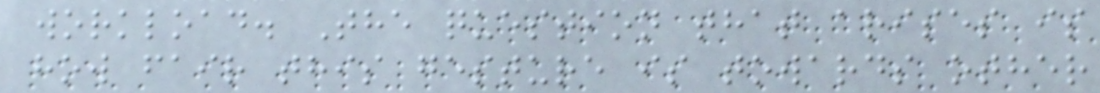workload. The question that arises is
how fair this gesture is towards other
